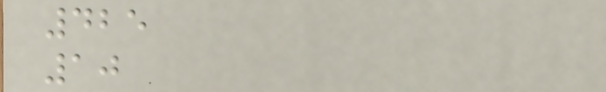425
10
